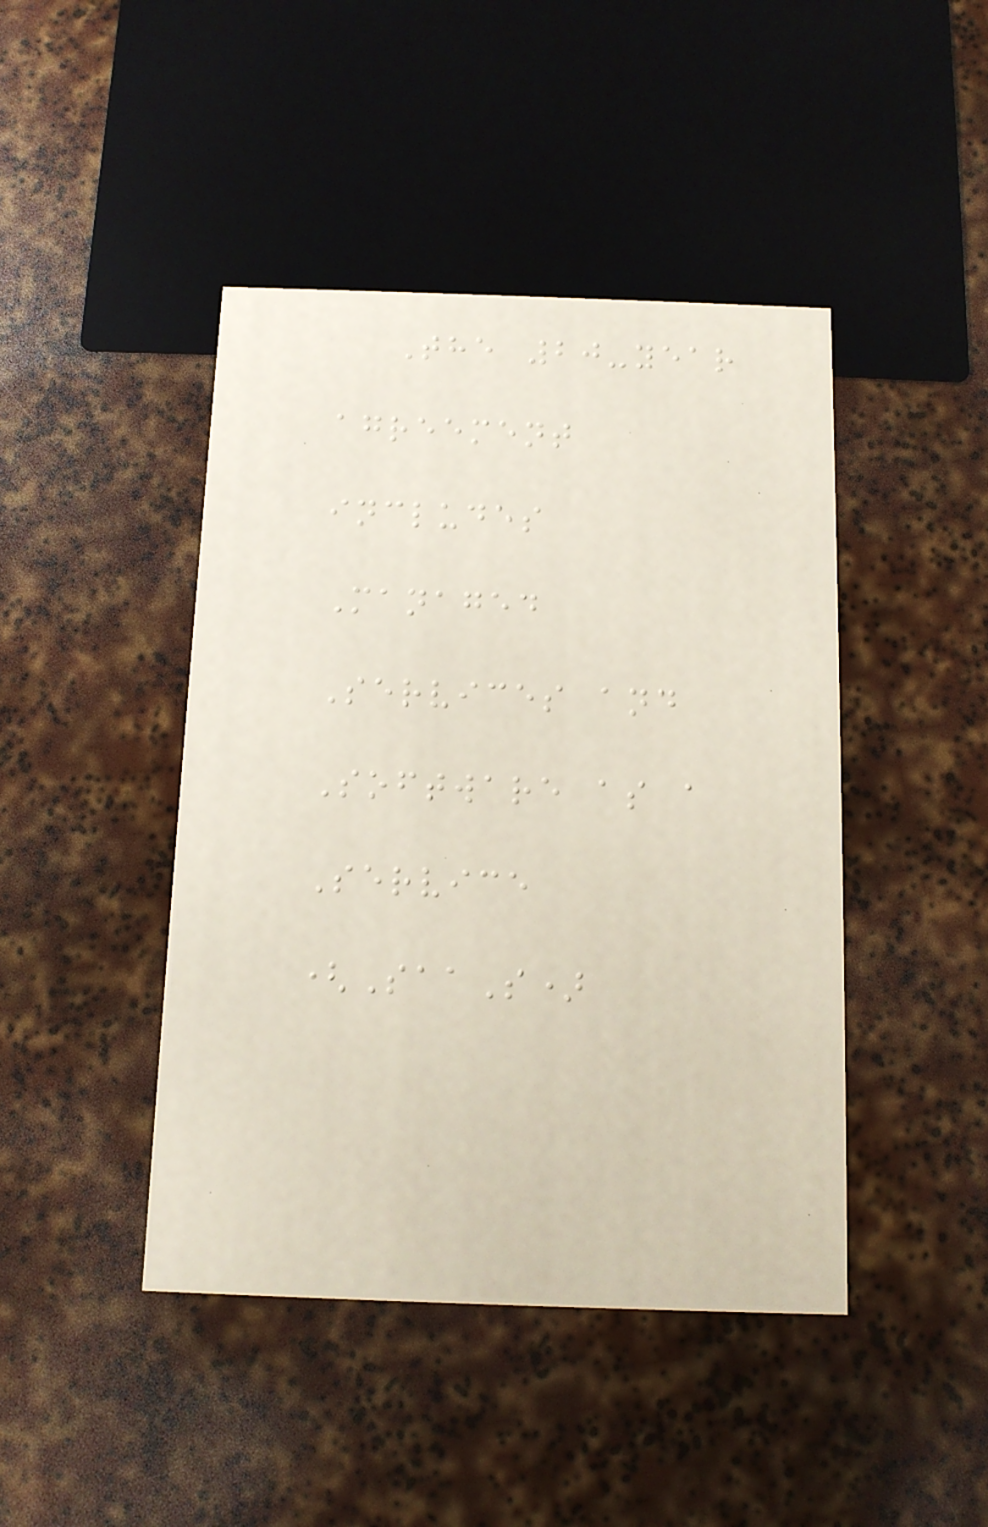The 20-year
agreement
includes
Managed
Services and
Software as a
Service
(SaaS)
